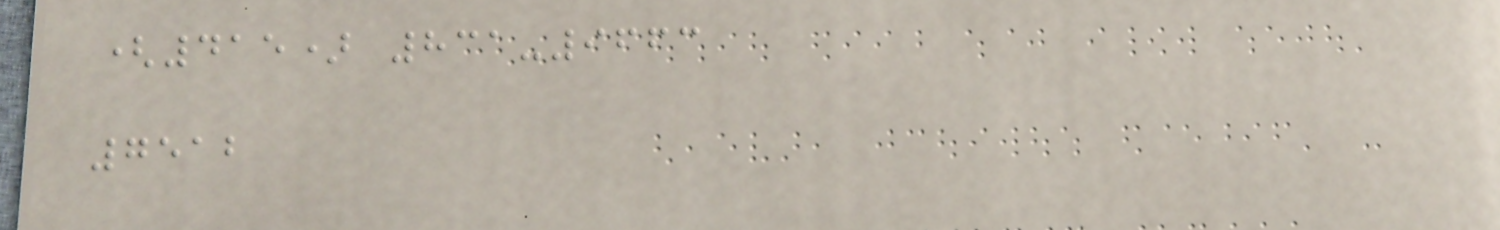(415) 831-9663
7512
